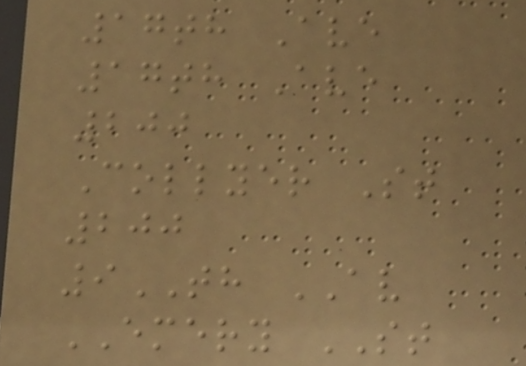17th Ave
17th Ave
200
Collyer St
200
9TH AV
EMERY ST
